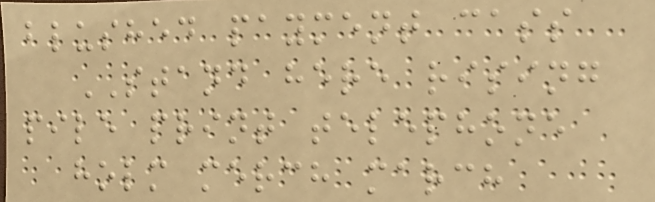blushed payment cass
STAND here rising
pile print telephone
holm merch march
